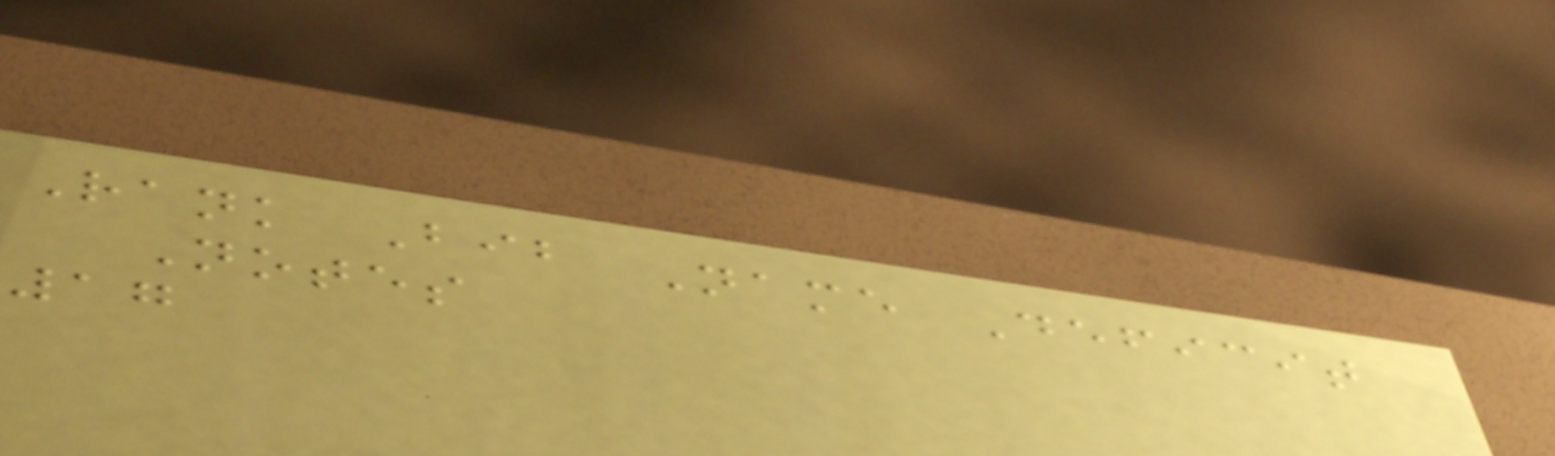Rank Bib Name Deficit
Notes
17
